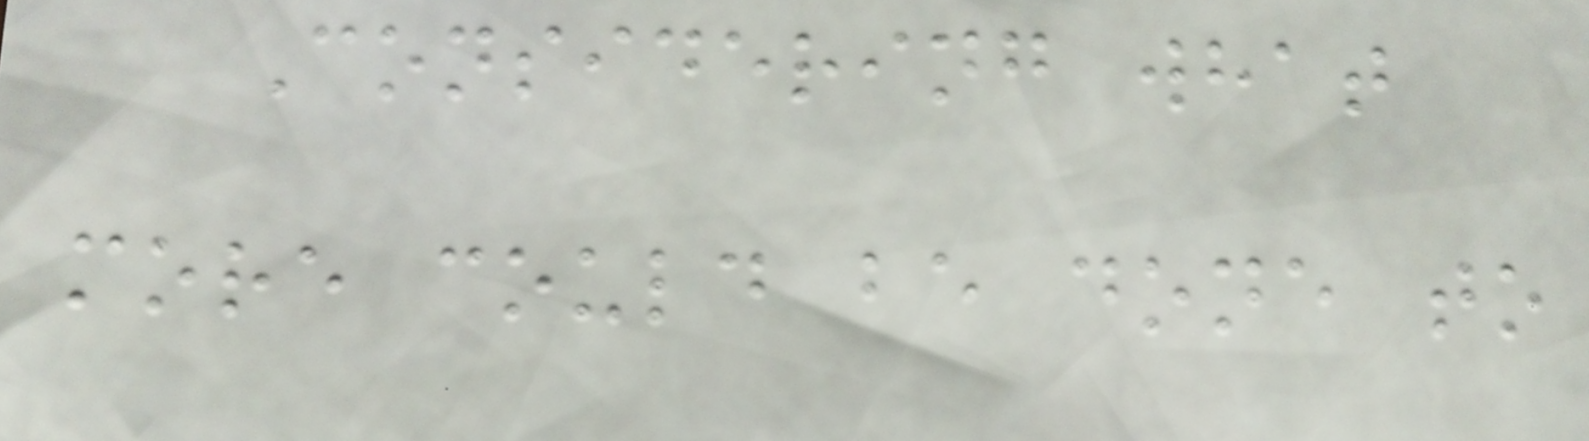Considering what
more could be done to
